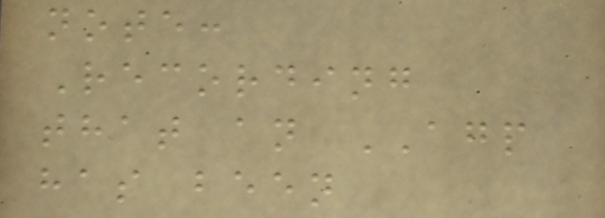note:
Recording
that an AGP
has been
